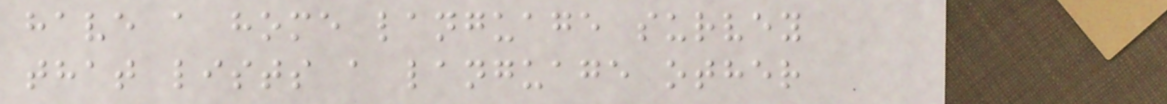have a home language survey
that lists a language other
